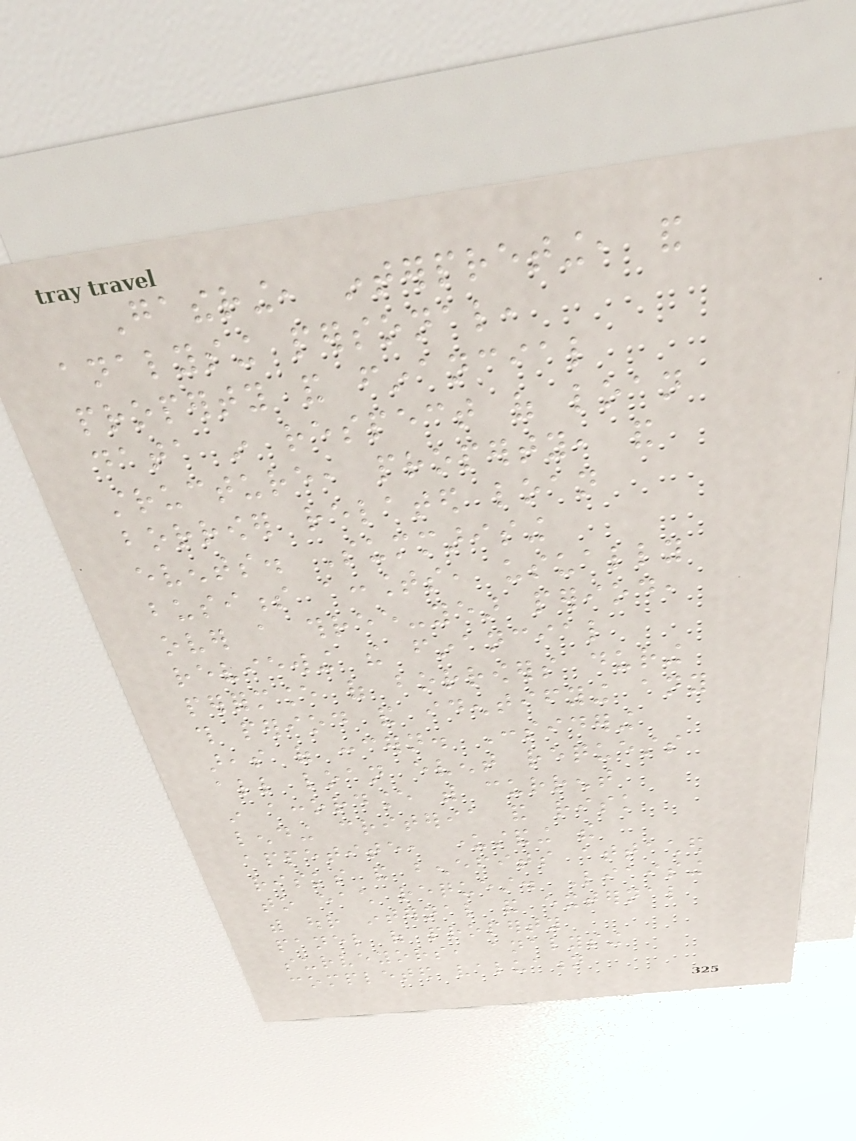Gathering, interpreting, and
analysing personal,
property and financial
data in respect of loan
structure, property, and
borrower related loan
events. Summarising
business accounts, usually
over a three-year period,
reviewing the financial
performance of borrowers during
this period and identifying any
areas of concern. Considering
all loan event requests
in accordance with current
lending criteria and risk
appetite, understanding the
risks and benefits attached
to each request. Liaising
with our internal and external
panel of property
surveyors, analysing
completed valuation
